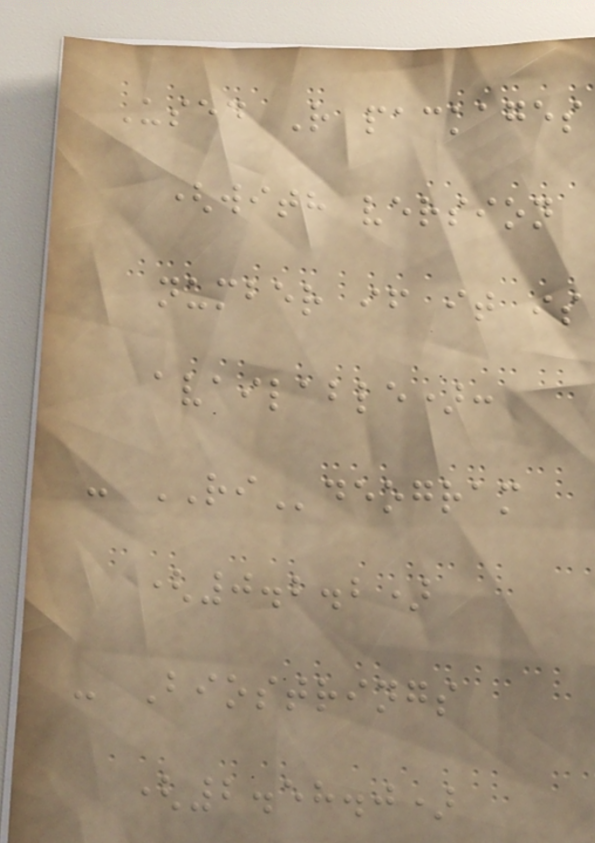Used R packages
(with version
number if it is
available):
- RIdeogram
(0.2.2)
- Biostrings
(2.58.0)
